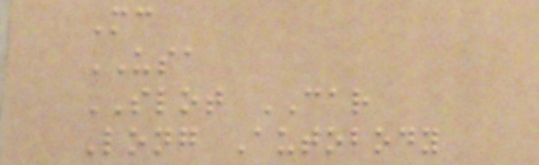Mc
USA
SLOT CAR
Long Autobody
